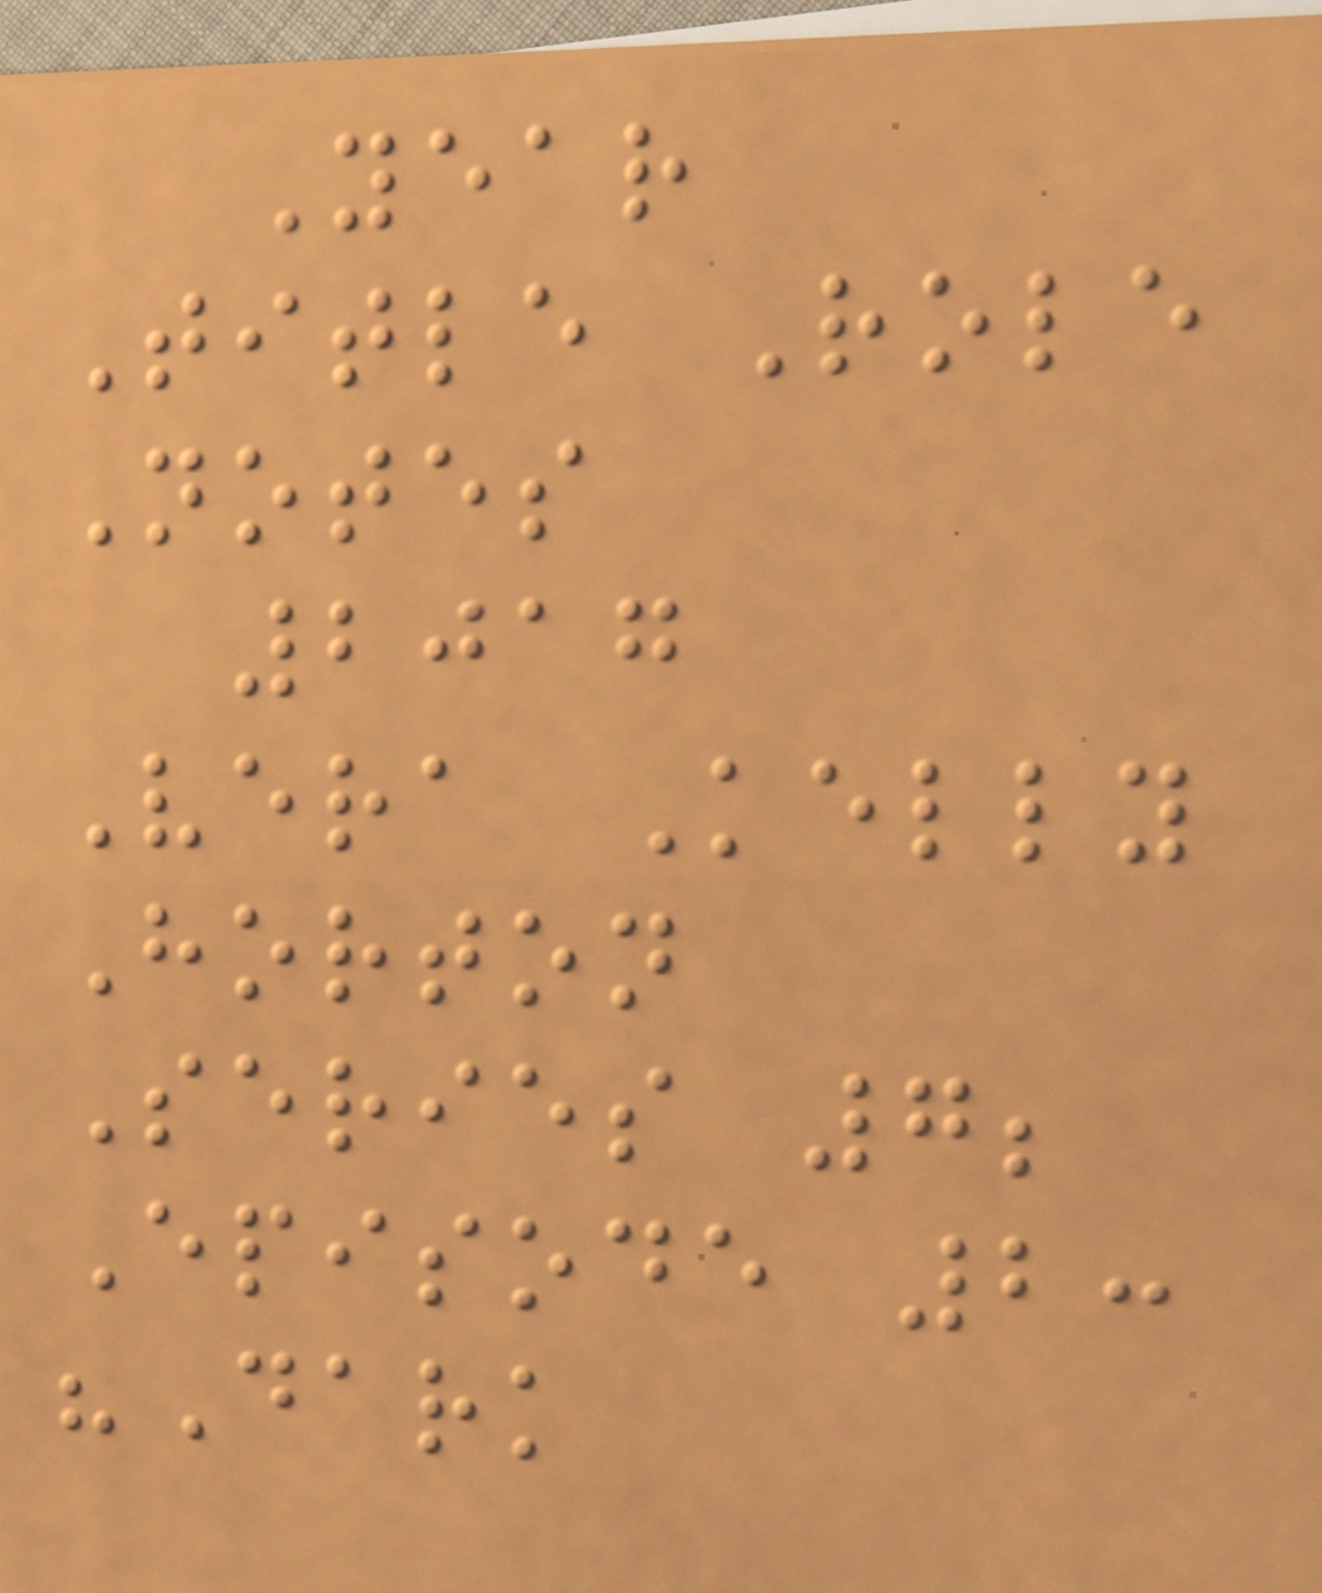Year
Title Role
Notes
2017
Vera Kelly
Horton
Series 7;
Episode 2:
"Dark
